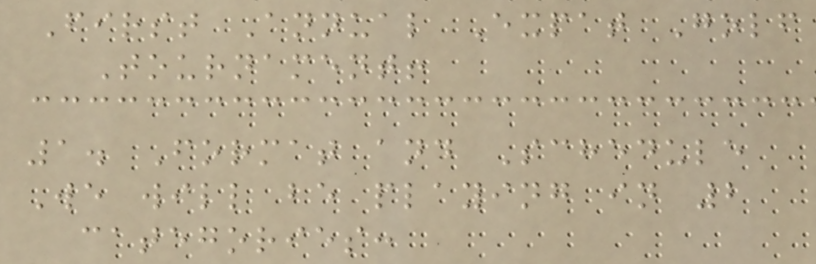First Annual Expat Golf
Tournament!
1. Format and Schedule
We will be playing in 2
categories:
